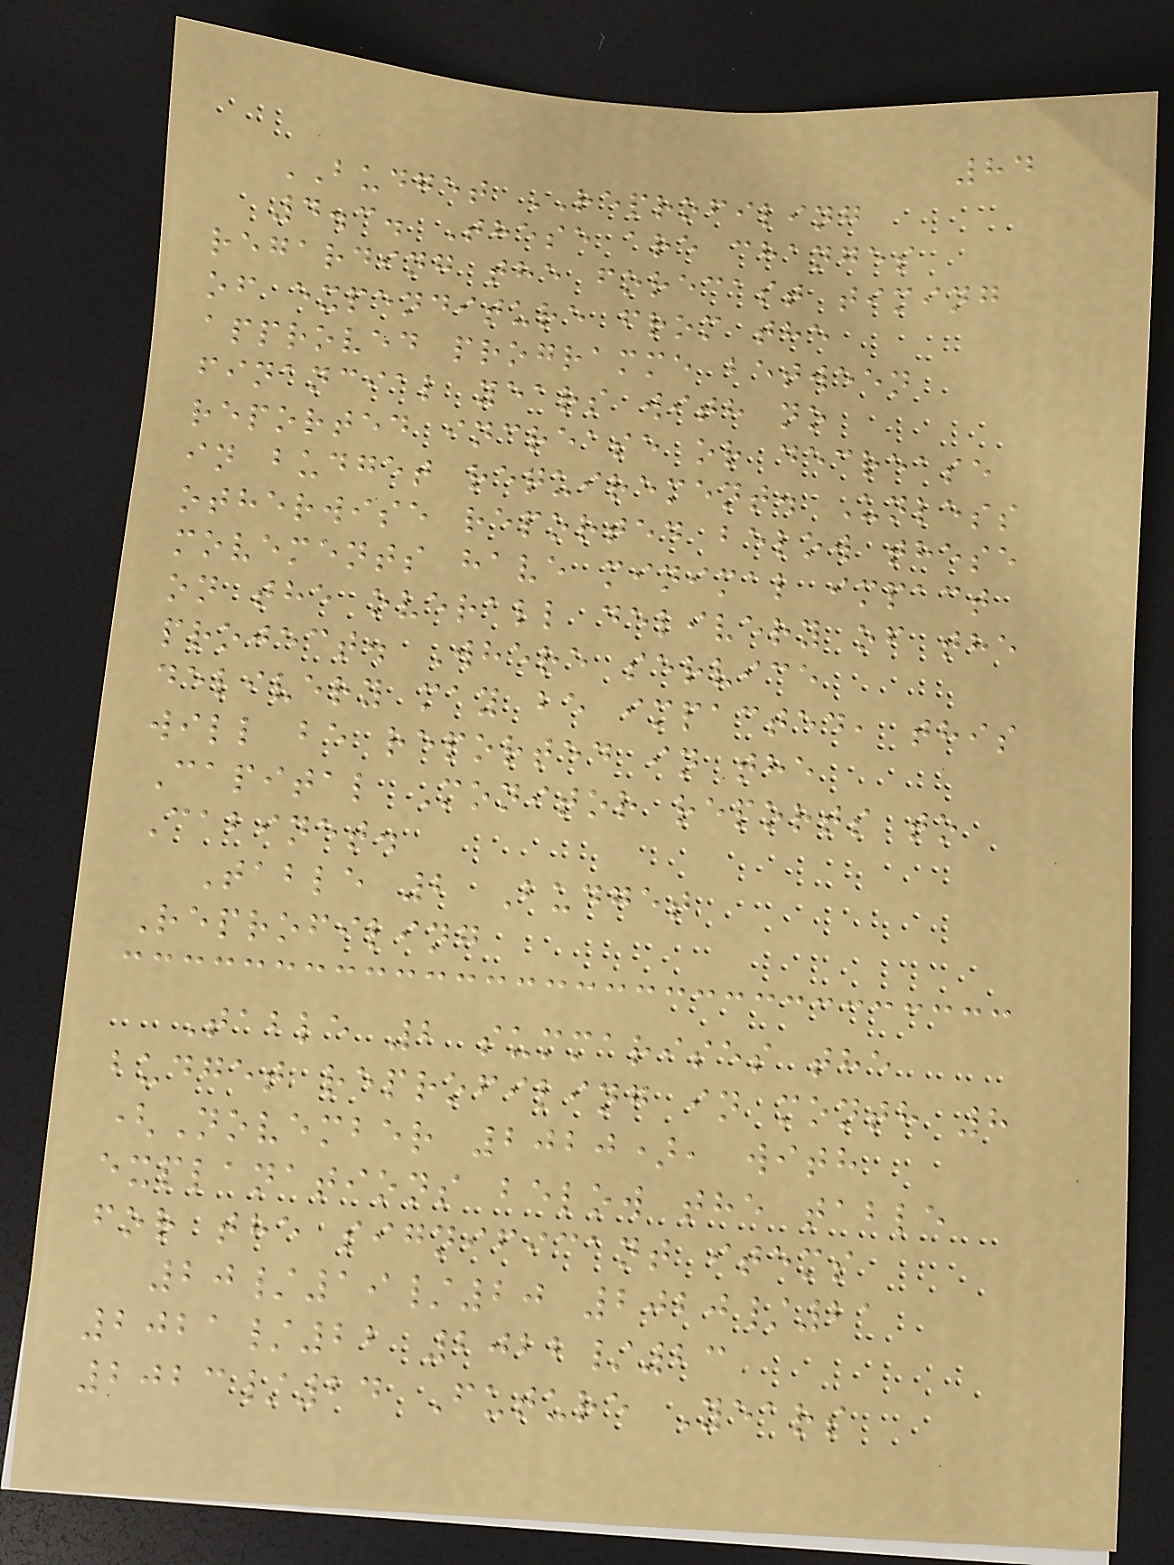84
BUDGET REPROFILING
4.3. These are changes
regarding the forecast timing
of expenditure from the
approved programme between
financial years with no
reported increase or decrease
in budget requirement. Unless
otherwise reported below these
movements have minimal impact
on the overall delivery of the
project. Where service
delivery may be impacted, this
will be reported in the
Capital Monitor reports to
Cabinet.
Table 2 Budget
Reprofiling
Table 2 summarises the
budget reprofiling in month 8
(November 2020), with
explanations below the table
for the significant items
20/19/20 2020/21
2021/22 2022/23
2023/24 Future Years
